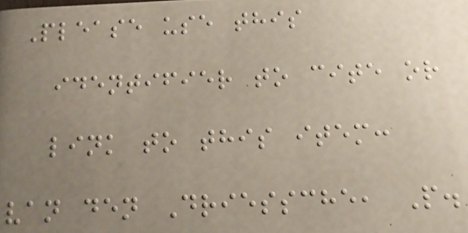Please use this
identifier to cite or
link to this item:
van den Driessche, P.
